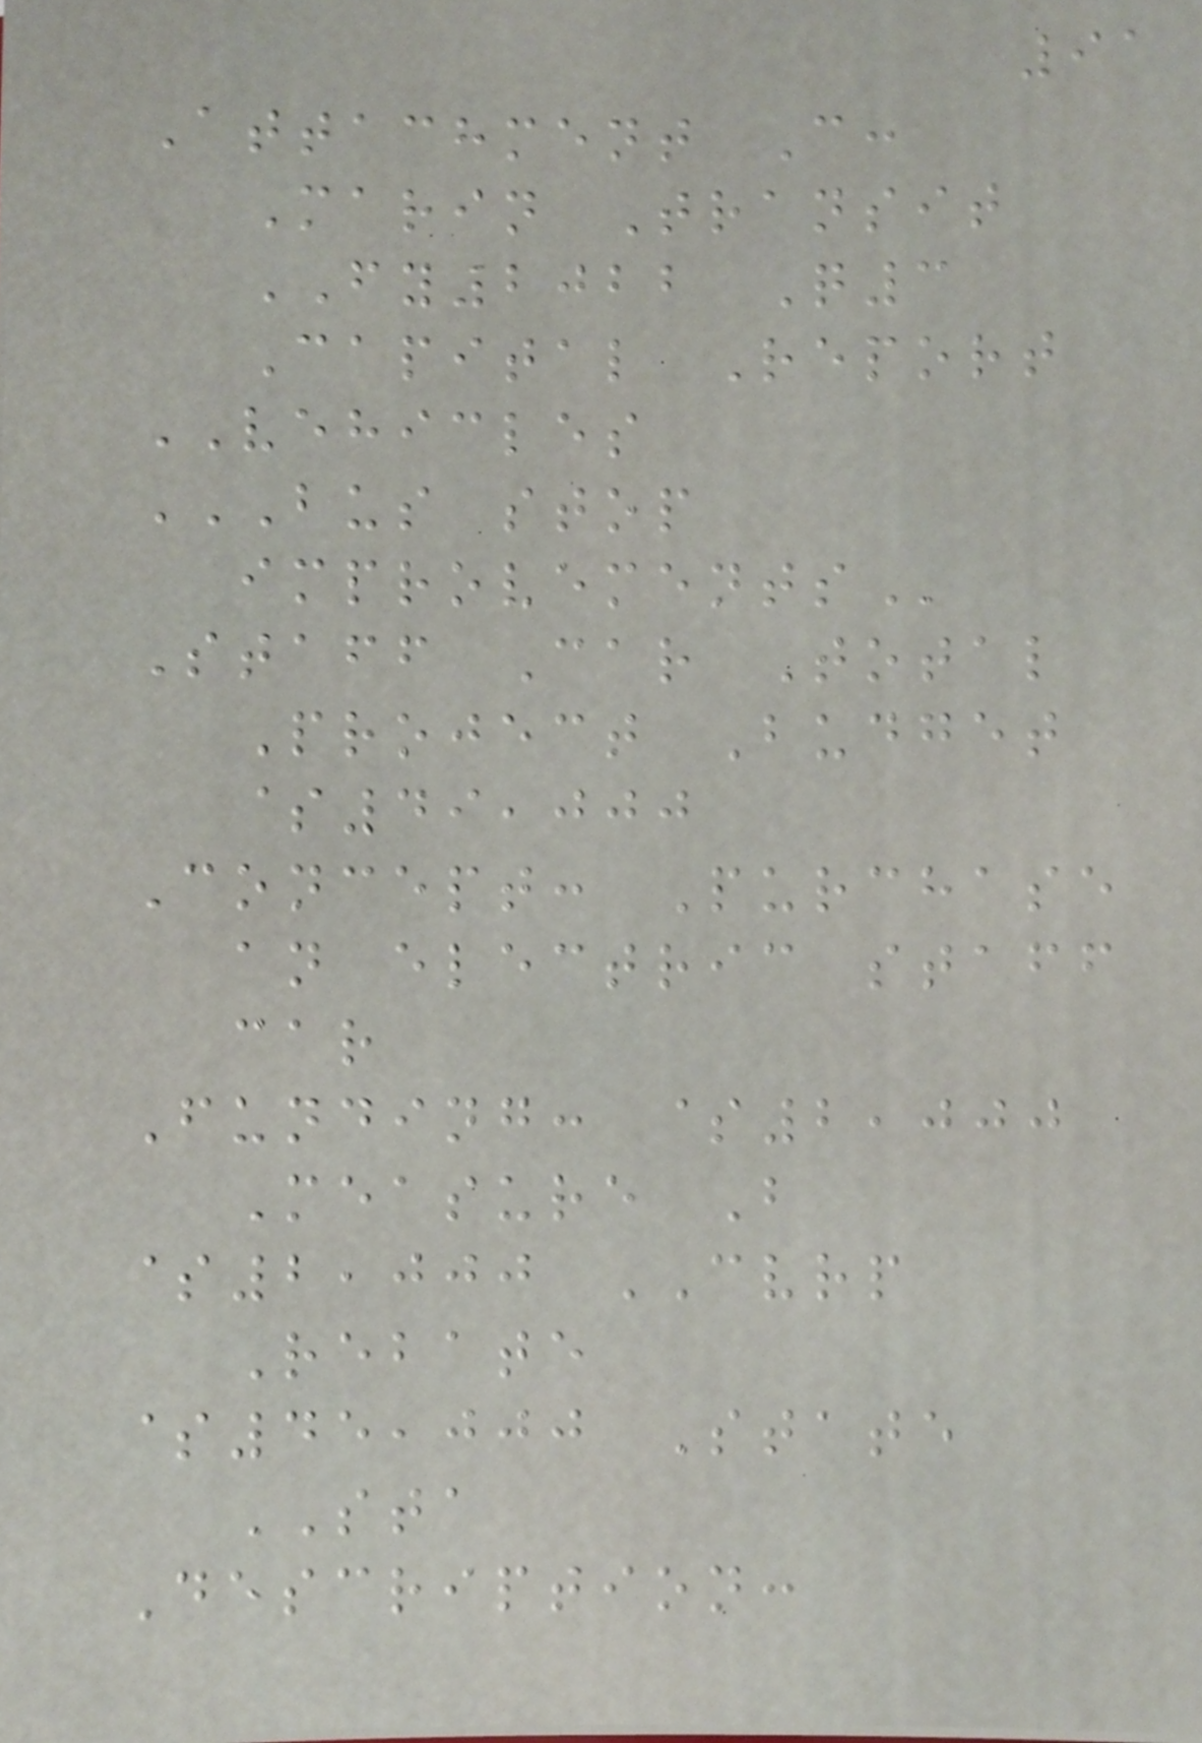91
Attachment C:
Marin Transit
FY2022 Q3
Capital Report
VEHICLES
BUS STOP
IMPROVEMENTS
Staff Car Total
Project Budget
$49,000
Concept: Purchase
an electric staff
car
Funding: $2,000
Measure B
$2,000 CVRP
Rebate
$45,000 State
STA
Description:
